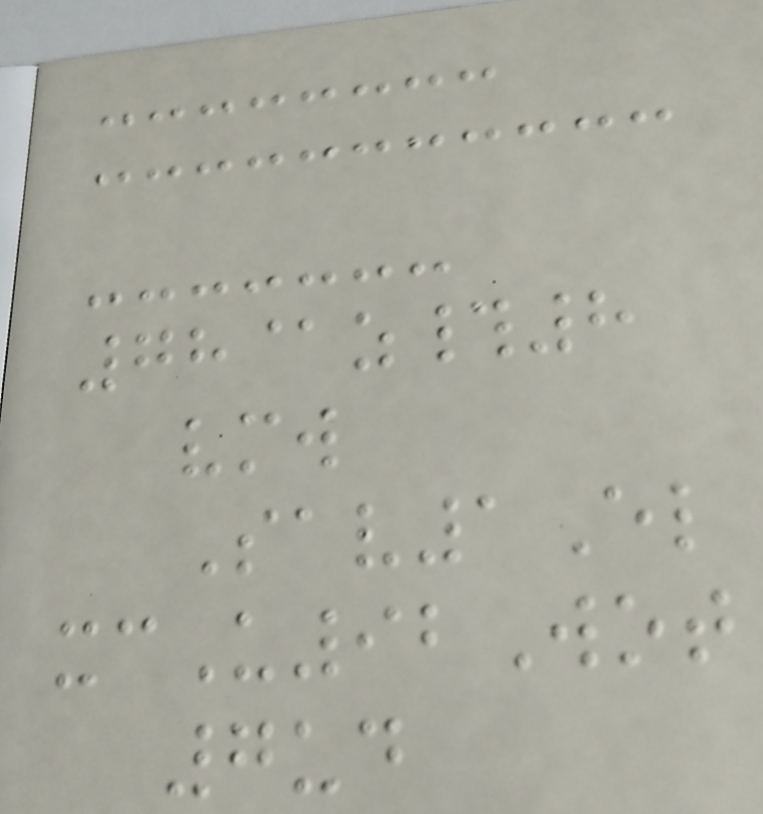78@z#8
vmw
Sav1El
xcU92Wot
7ud
